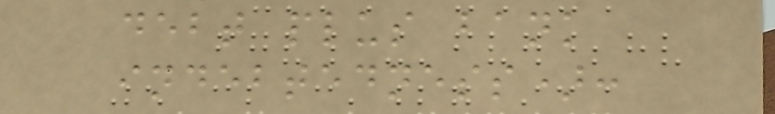debt plus bank
indebtedness):
